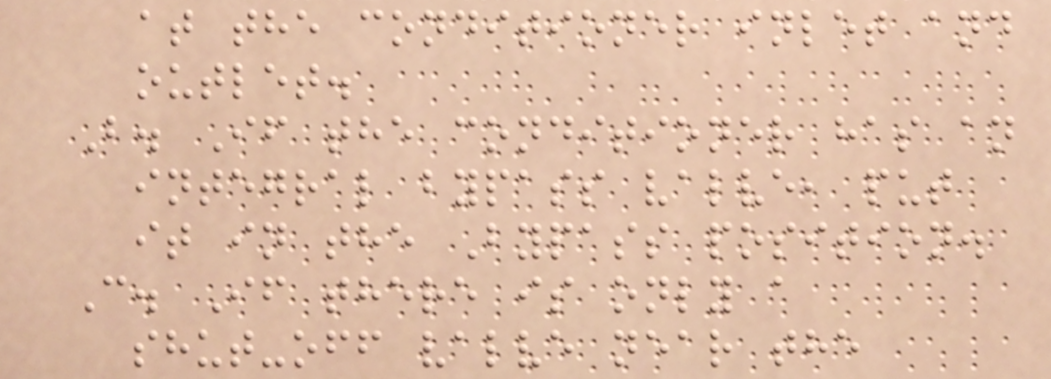at the conditioner inlet and
outlet.
B. If the conditioner has an
integral bypass valve, put
it in the Bypass position.
C. If there is only a
shut-off valve near the
